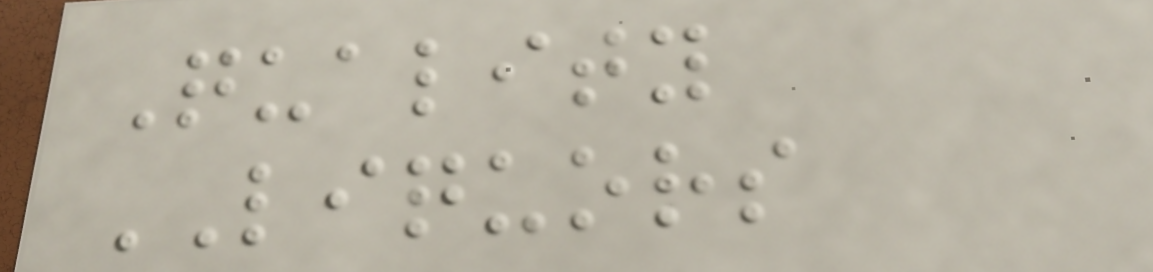Quality
LIQUORS
